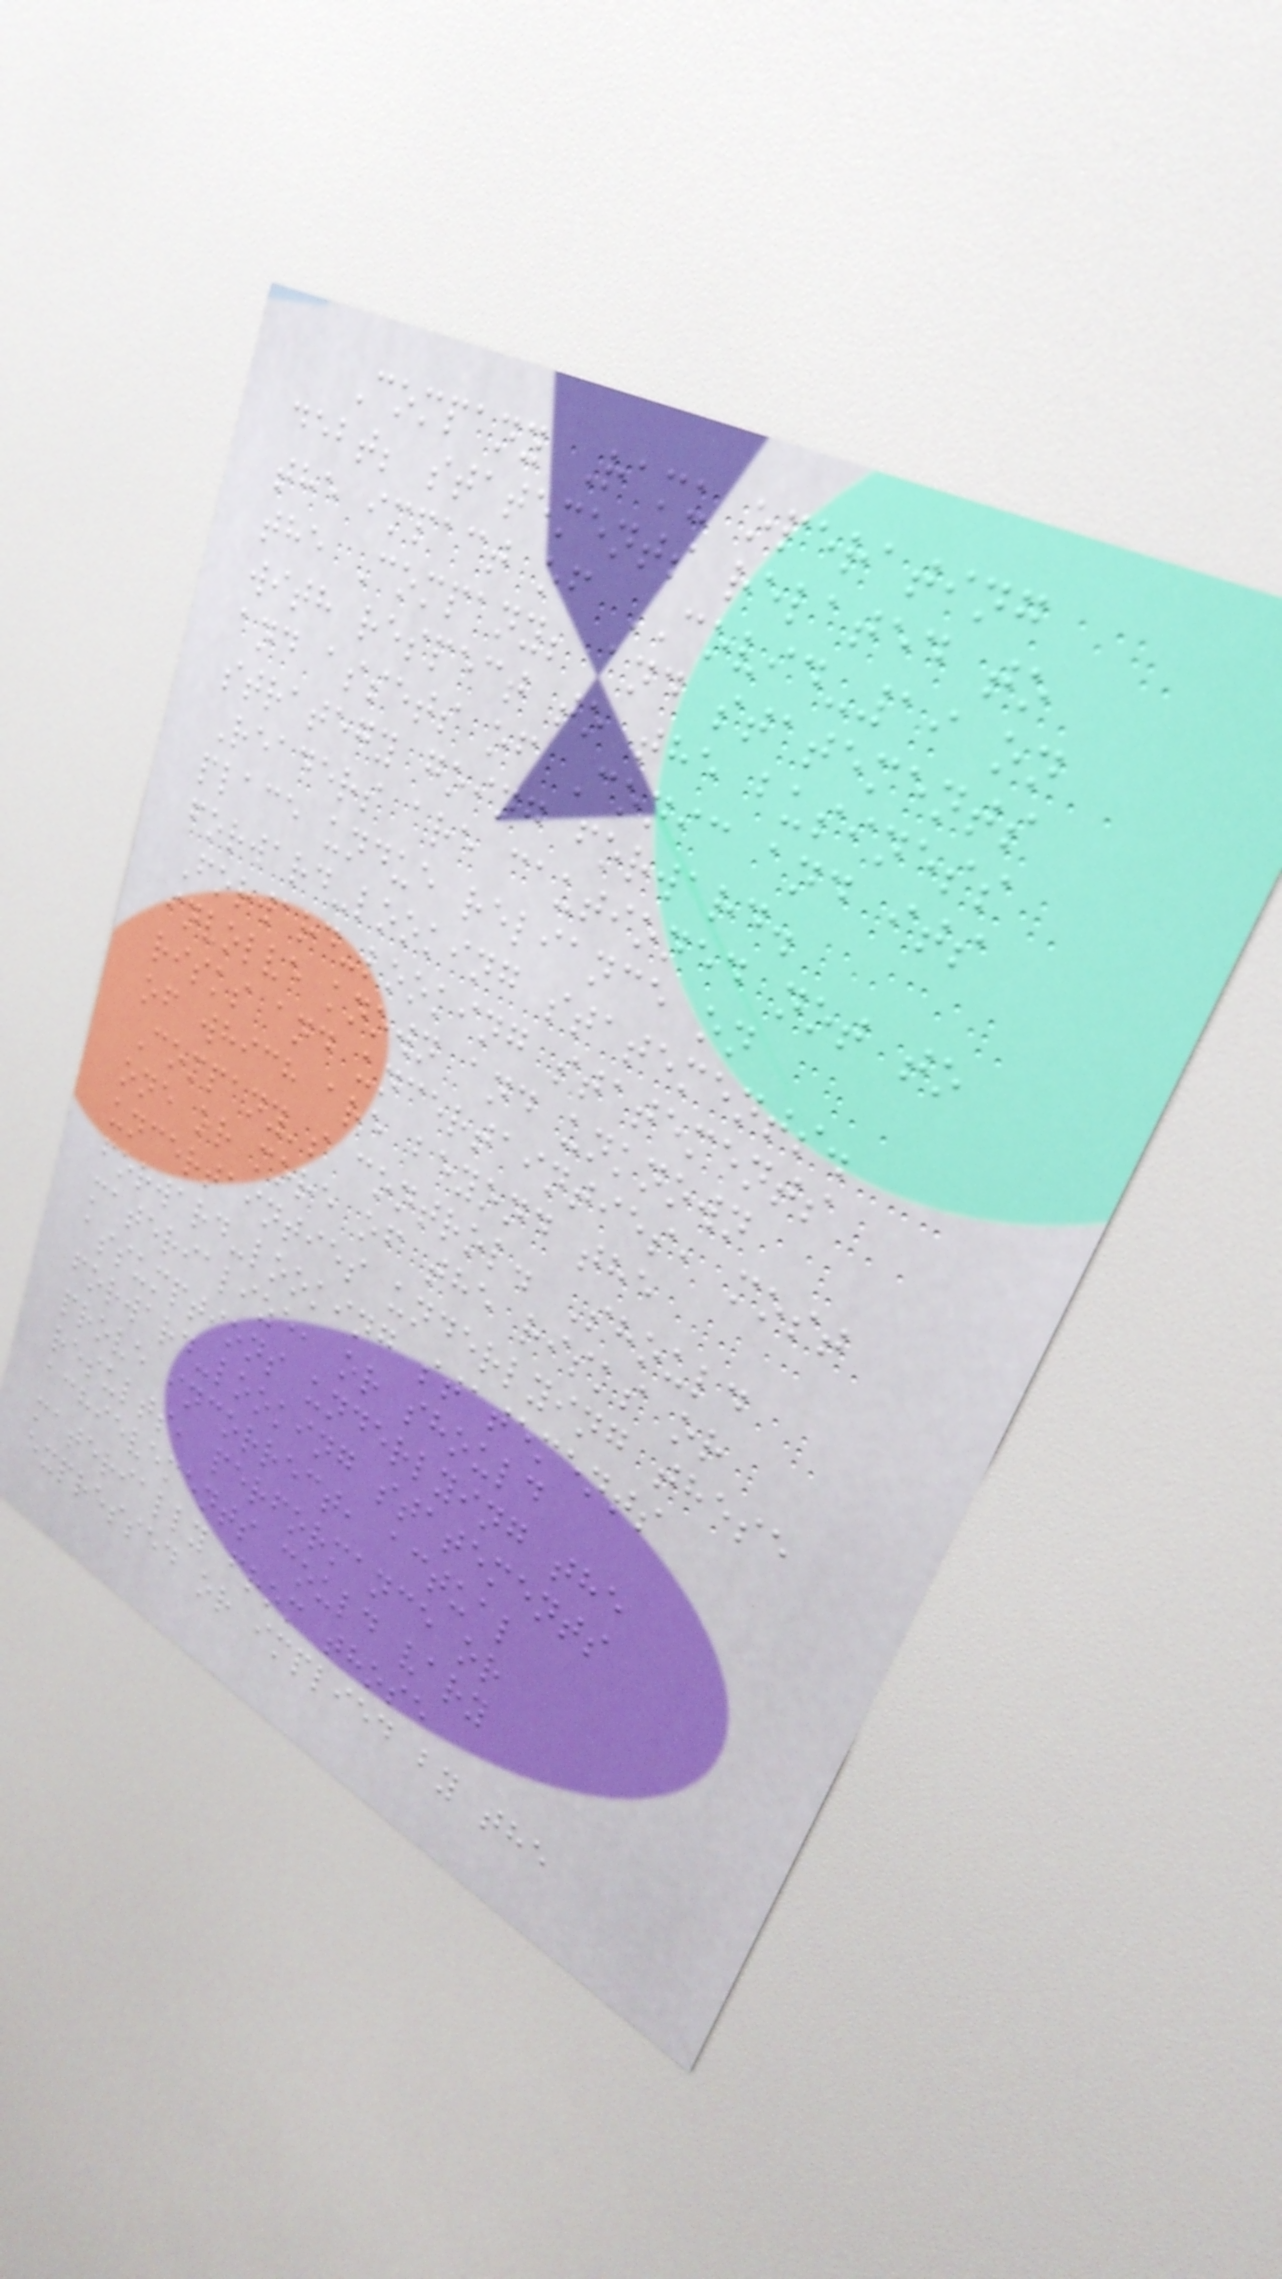Company Ramu operating
debt; statements related to
the impact of COVID-19 on
the Company; and statements
with respect to the business
and assets of Conic and its
strategy going forward.
Readers are cautioned not to
place undue reliance on
forward-looking statements.
Forward-looking statements
involve known and unknown
risks and uncertainties, most
of which are beyond the
Company's control. Should
one or more of the risks or
uncertainties underlying these
forward-looking statements
materialize, or should
assumptions underlying the
forward-looking statements
prove incorrect, actual
results, performance or
achievements could vary
materially from those
expressed or implied by the
